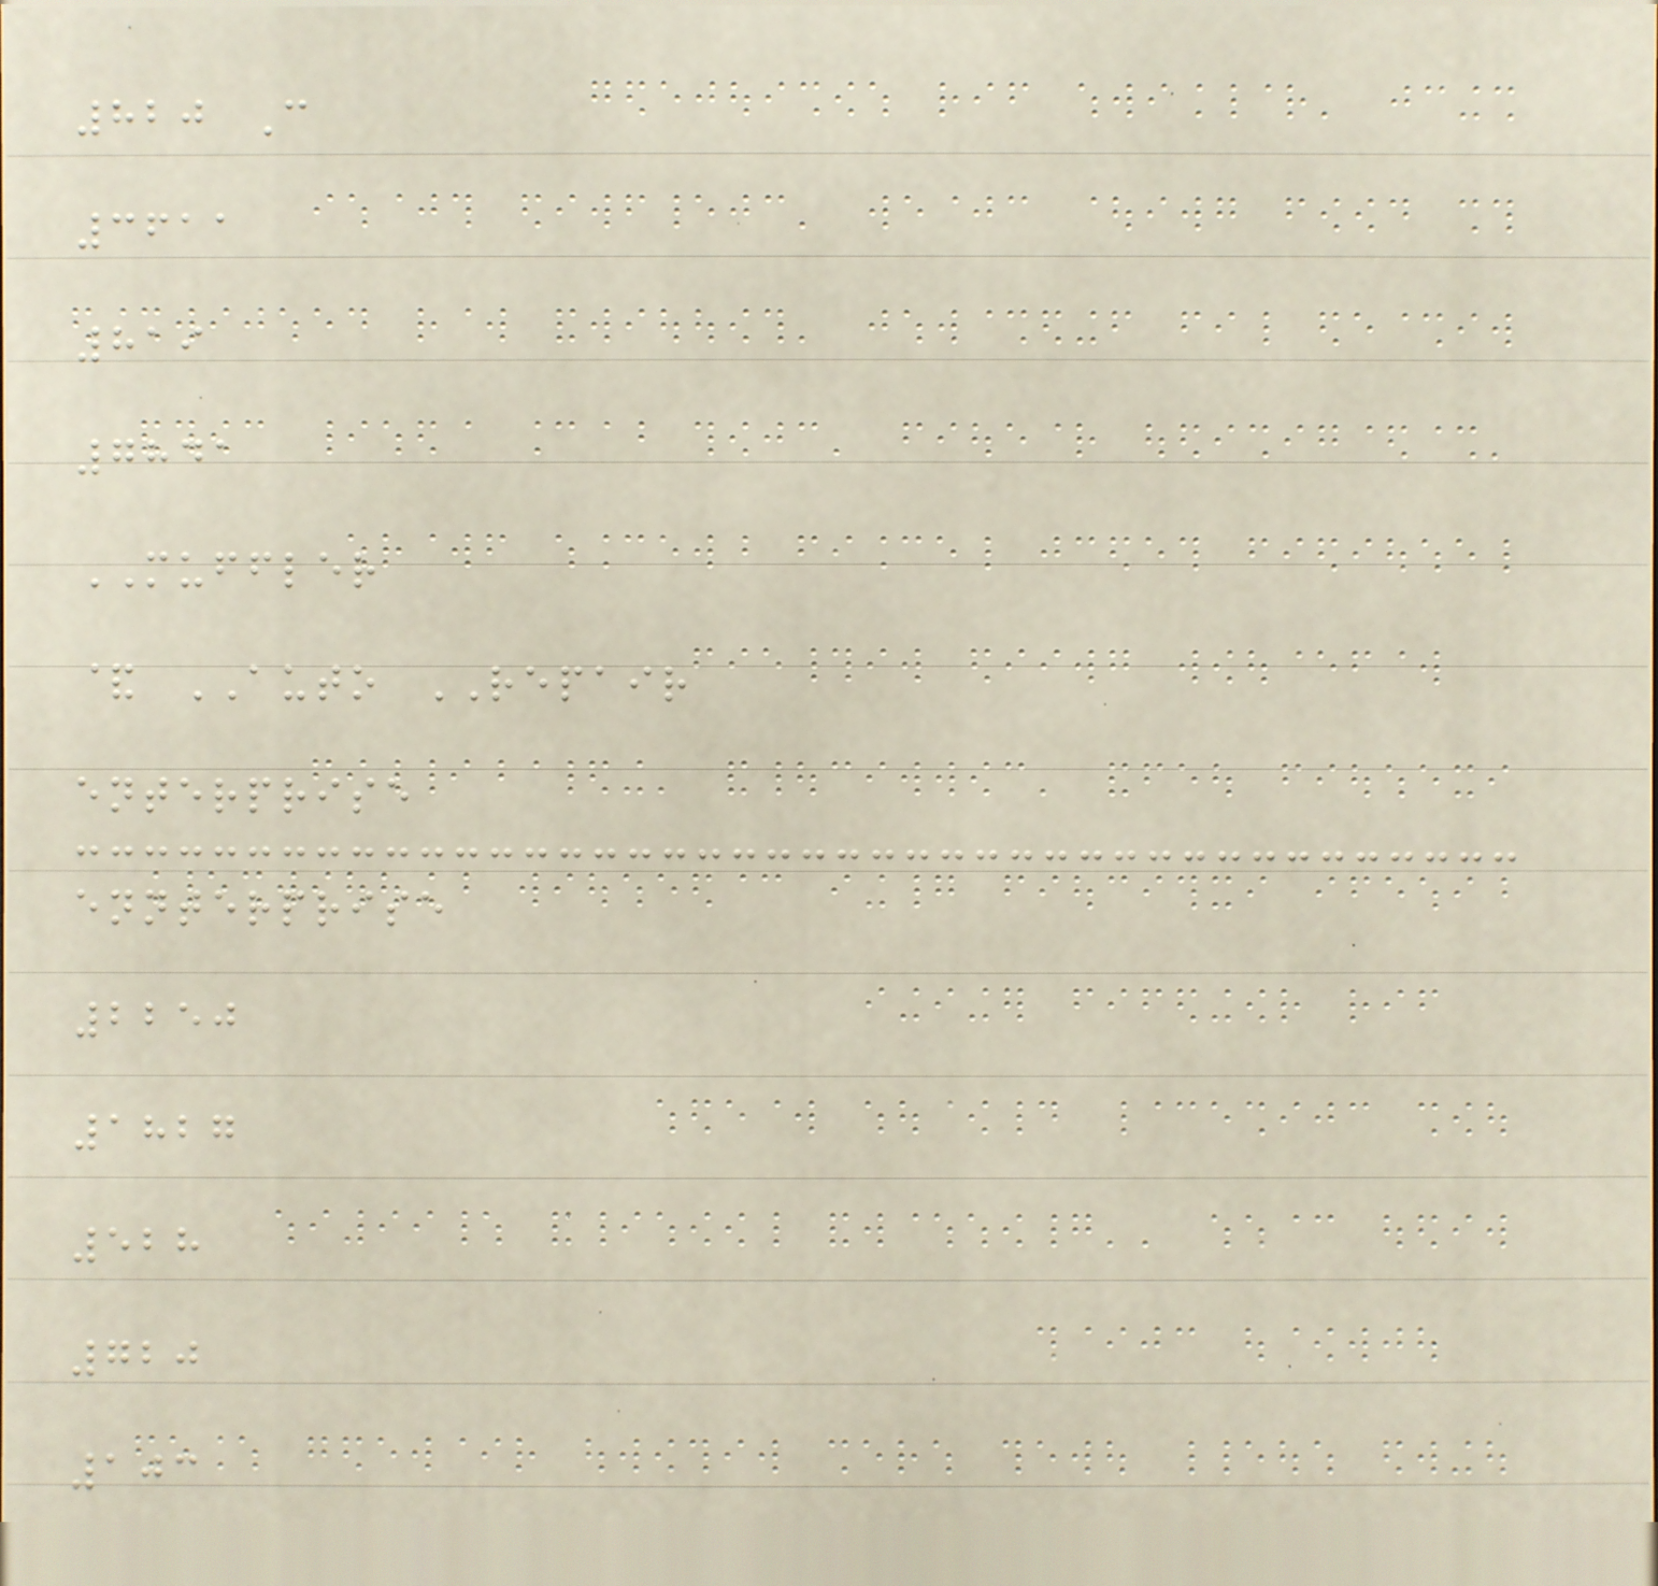820 C
3611
819
7841
MUFFLER
& AUTO REPAIR
enterprise
ennterprise
2250
1827
528
720
103
